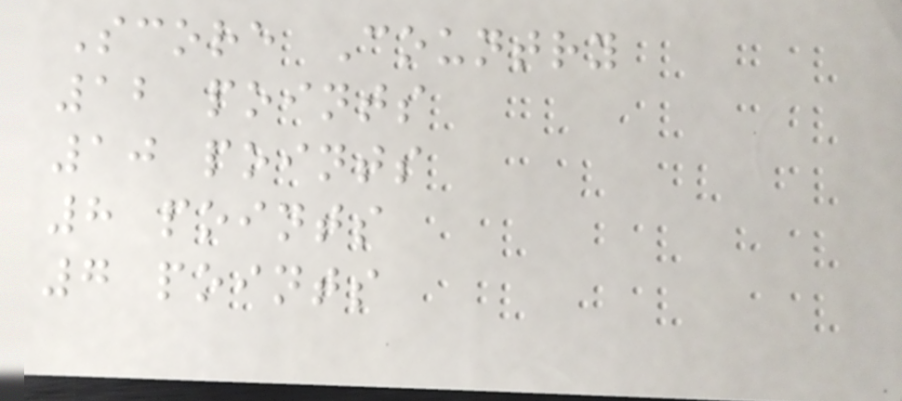Score Country
12 points
10 points
8 points
7 points
